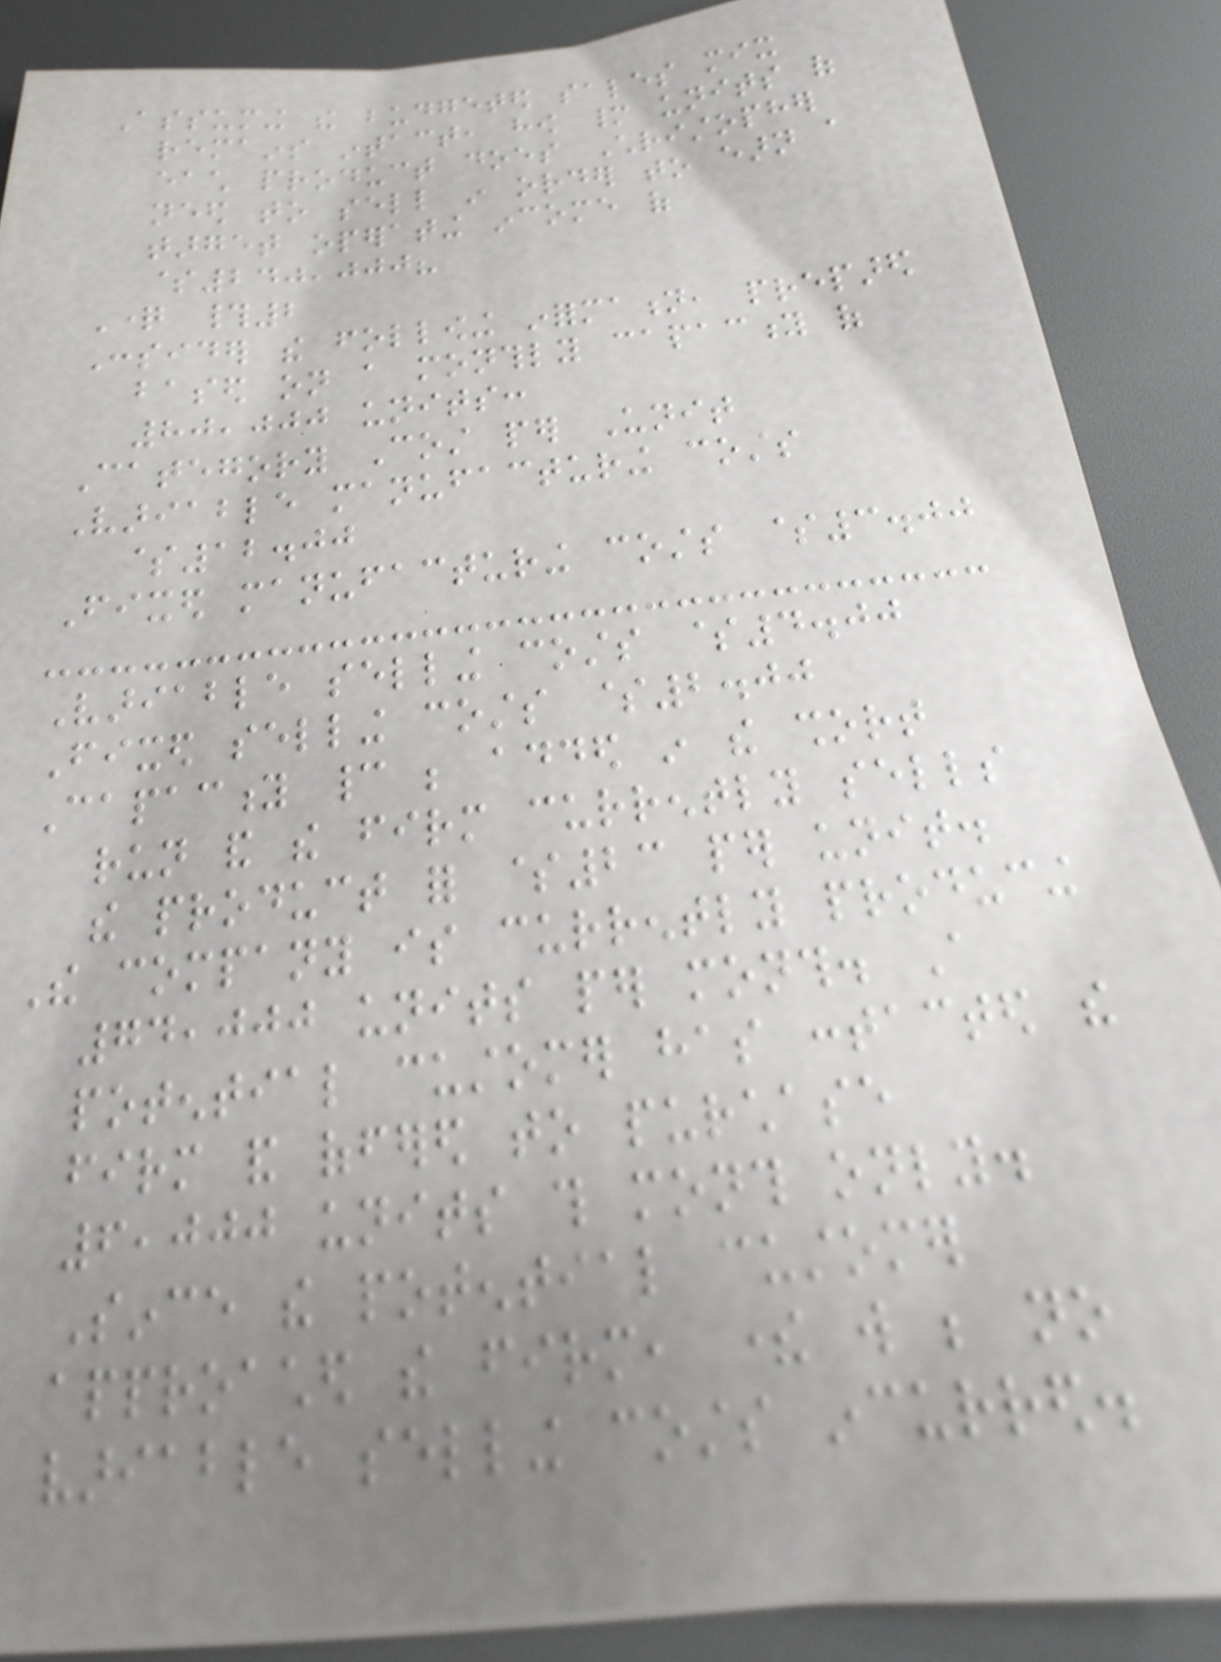Assuming the budgeted sales mix
remains intact, how many units of
each product does Christopher
need to sell in order to earn a
target operating income of
$240,000?
Question #2
Consider the following information, prepared
based on a monthly capacity of
80,000 units:
Category Cost per Unit
Variable manufacturing costs
$12.00
Fixed manufacturing costs $3.00
Variable selling costs $4.00
Fixed selling costs $2.00
Capacity cannot be added in the short
run and the firm currently sells
the product for $23 per unit.
The company is currently producing
74,000 units per month. A
potential customer has contacted the
firm and offered to purchase
6,000 units this month only.
Since the potential customer
approached the firm, there will be no
variable selling costs incurred.
